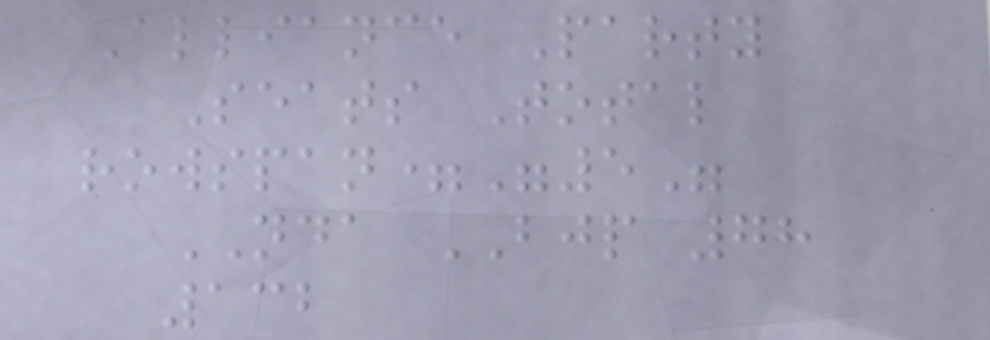Alliance Party
Seats Total
rowspan="5"
NDA BJP 78
132
